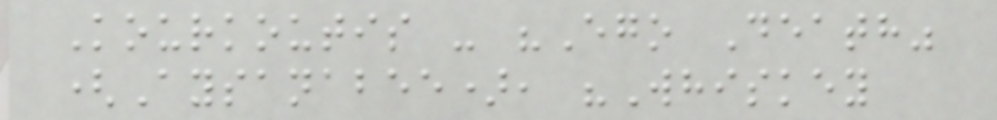Kourkoutis - "Ego Death"
(Aysanabee), "Whiskey
